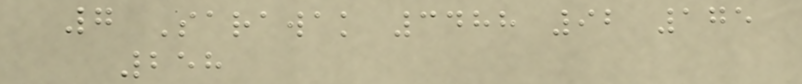7 Sarawak 3488 92 175
258
